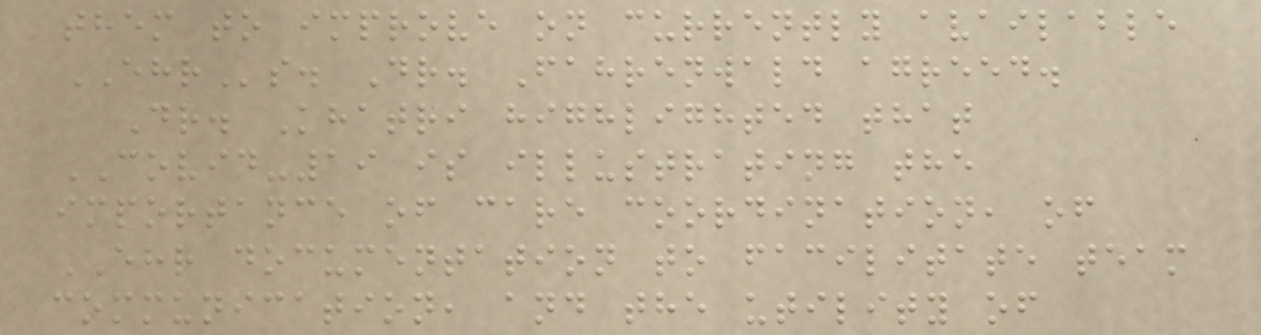them to improve on currently available
EHRs. Dr. Fahrenwald agreed.
Dr. Khatri highlighted that
COVID-19 is illustrating the
importance of care coordination, of
EHR documentation to facilitate team
communication, and the utility of
